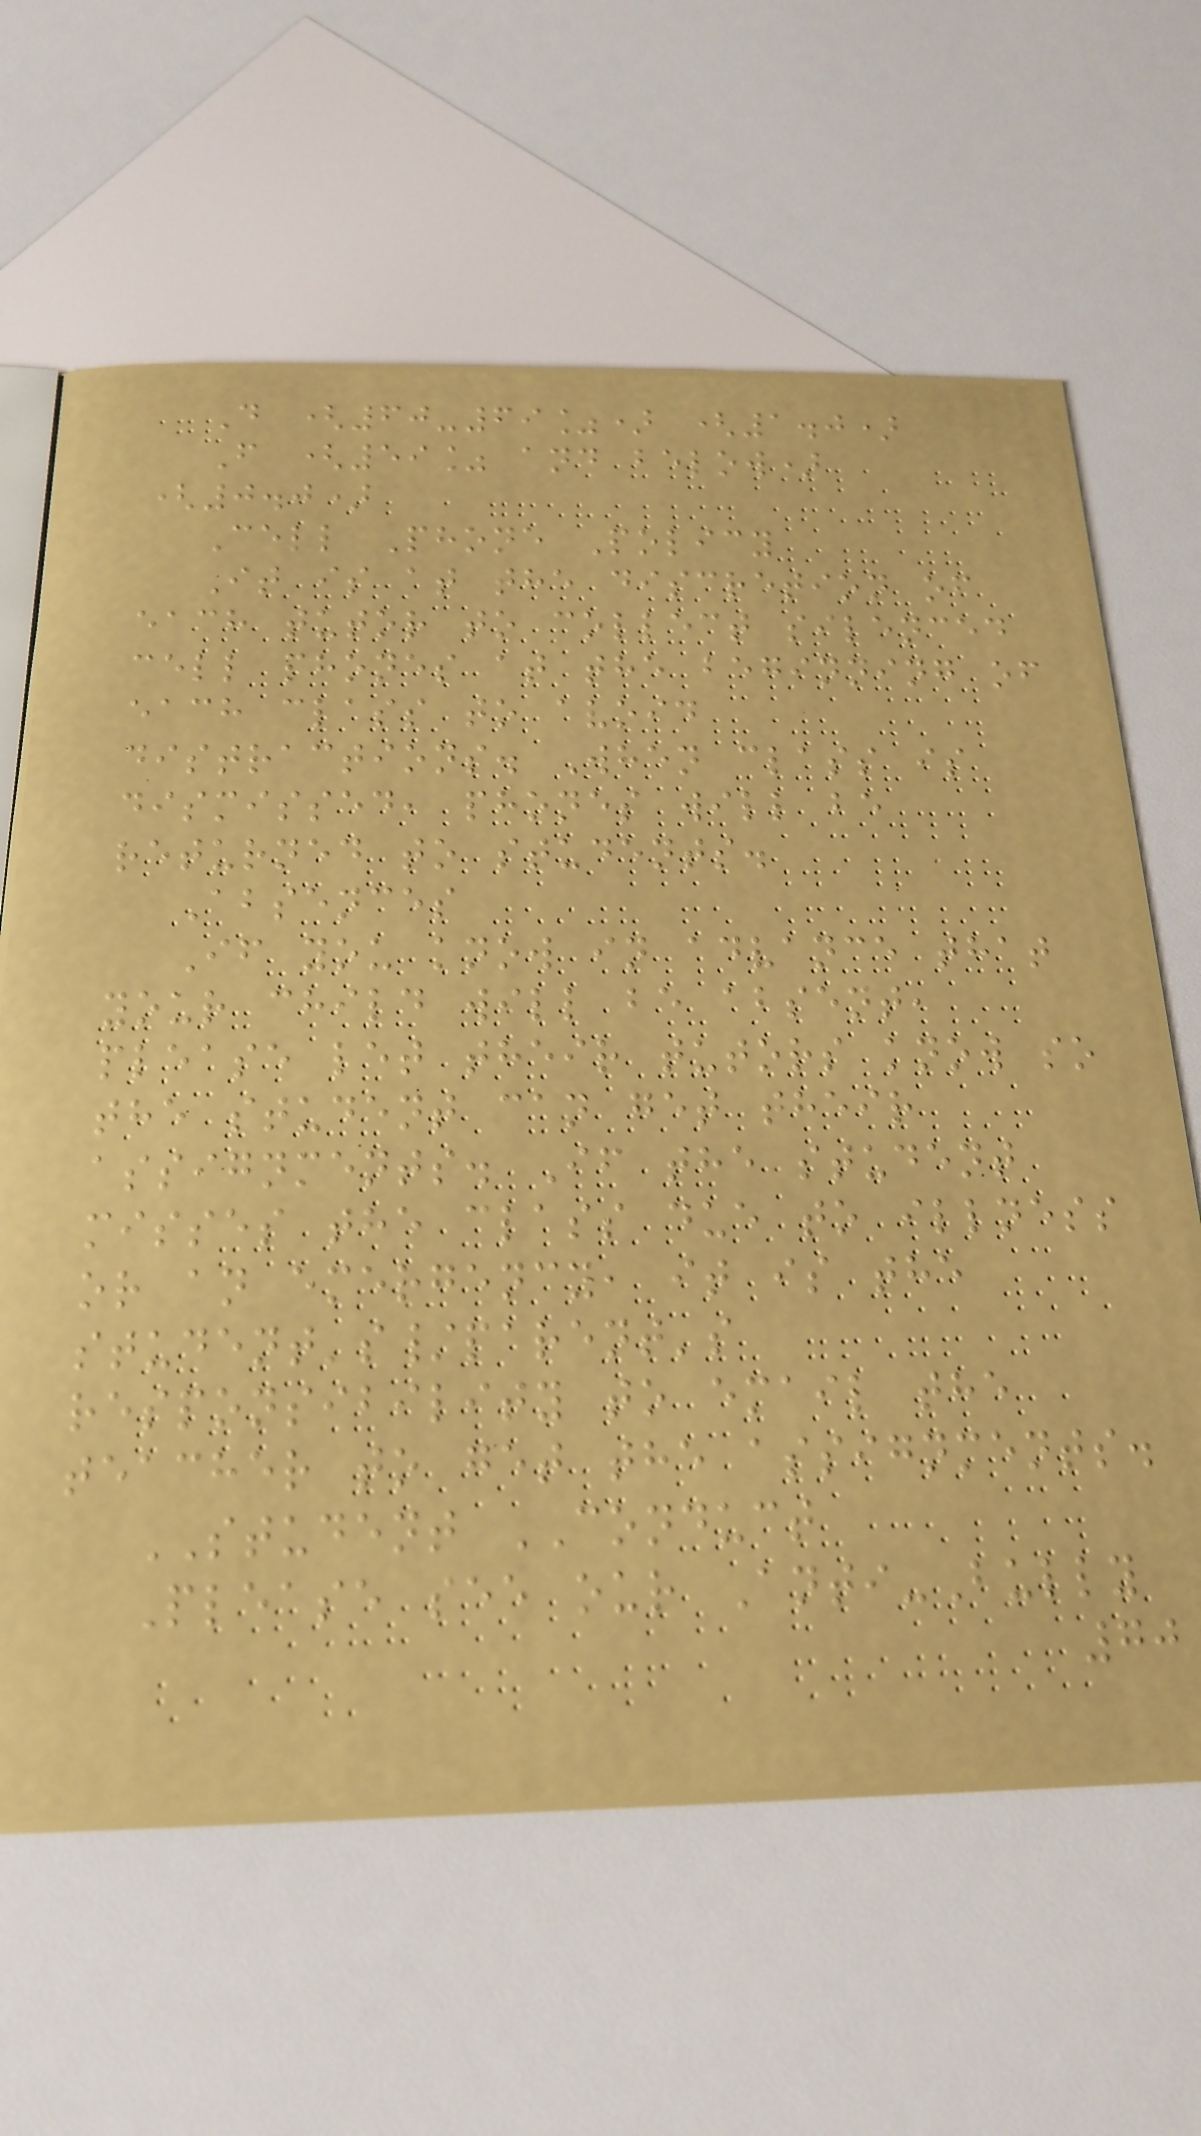D (60-69%) (1.0)
F (59% and below)
(0.0)
Cell Phone Policy
It is at the discretion of
each tutor to collect silenced
cell phones at the beginning of
each class to avoid
distractions. When class is
dismissed, phones will be
returned to students.
Absences
If you know in advance that
your child will be absent,
please let their tutors know so
the student can get their
assignments. If the student
misses the class due to illness
or an emergency, it is the
student's/parent's
responsibility to email the
teacher to get the assignments.
STUDENT CONDUCT
Please see our Anti-Bully
70
